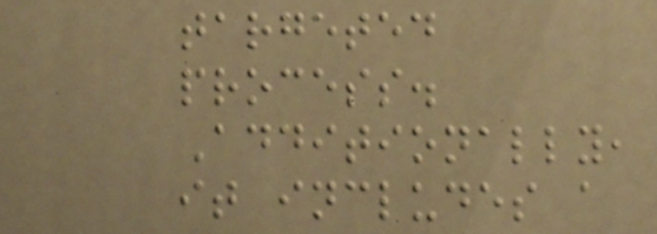targeted
process.
Additionally,
it includes a
